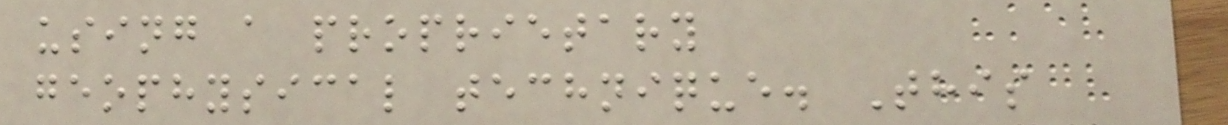using a proprietary
geophysical technique. This
